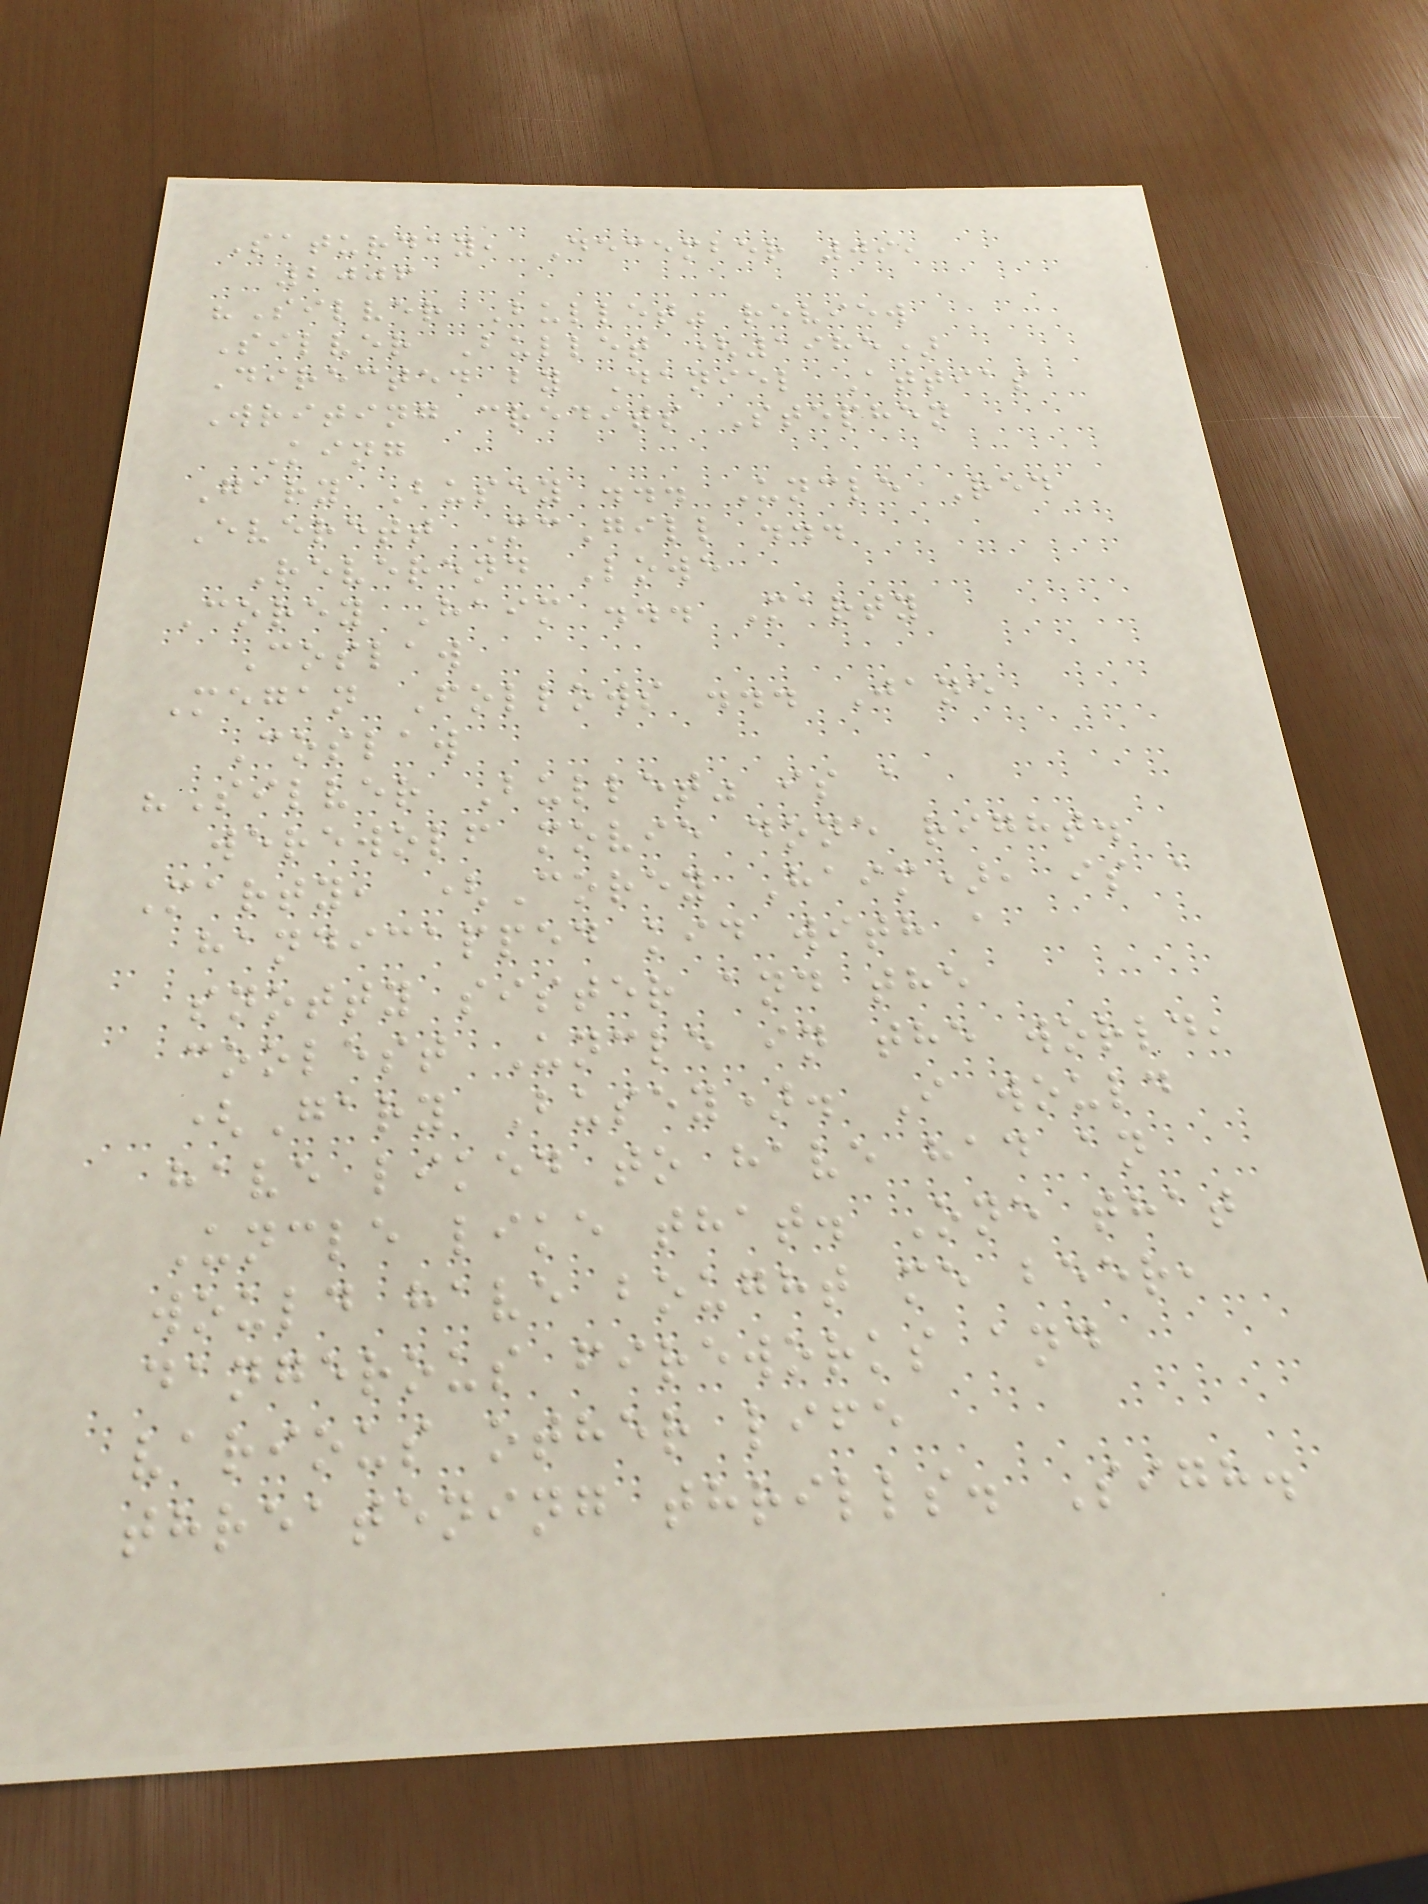Saturday, December 09,
2006
"Silver Bullet" review
Silver Bullet (1985)
Directed by Daniel Attias
Writing credits Stephen
King
Gary Busey ... Uncle Red
Everett McGill ...
Reverend Lowe
Corey Haim ... Marty
Coslaw
Megan Follows ... Jane
Coslaw
"Silver Bullet" is a
werewolf movie done right.
Marty, (Corey Haim), is a
handicapped kid with a
snotty sister and the
coolest Uncle in the world,
(Gary Busey). I would
have liked to have had an
Uncle like that. One that
would have bought me beer,
dangerous fireworks and
various other life
threatening thrills. Sigh.
